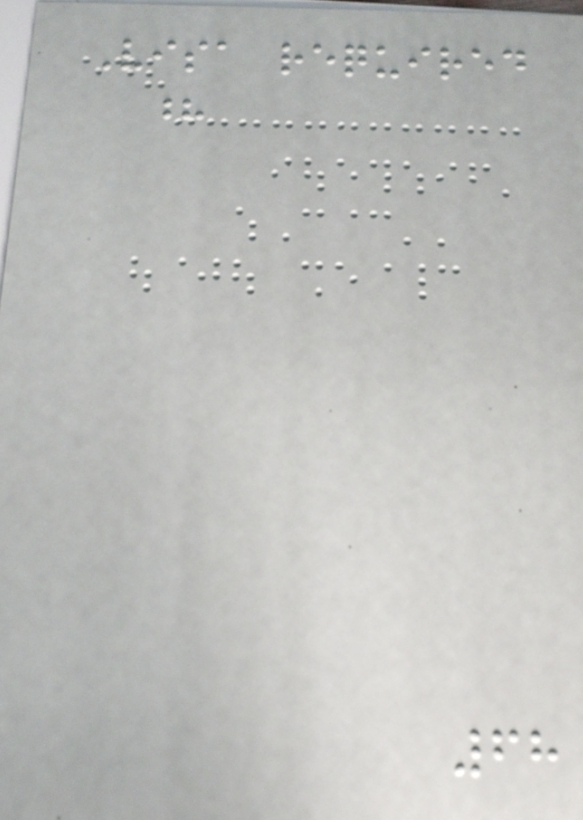Visa required
?
68
